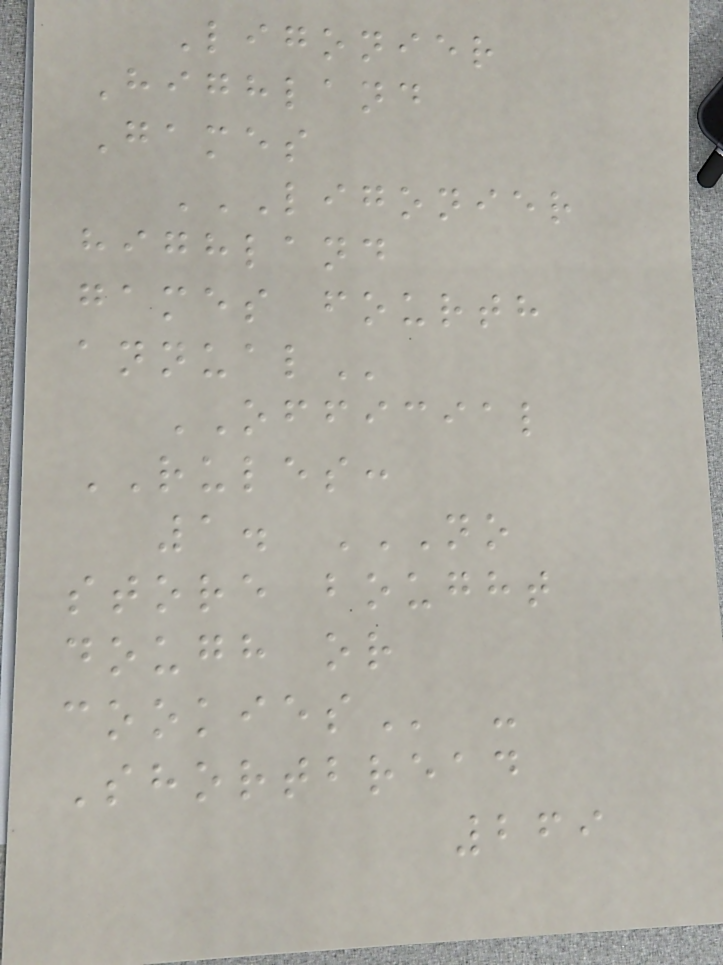Ligonier
Highland
Games
LIGONIER
HIGHLAND
GAMES FOURTH
ANNUAL
OFFICIAL
RULES:
1. NO
STORE BOUGHT
DOUGH OR
COOKIES -
Shortbread
269
